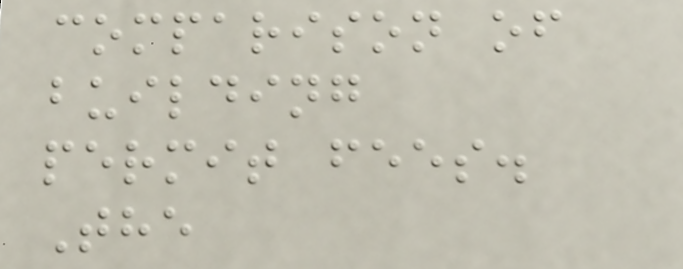comparison of
building
permit fees.
The
